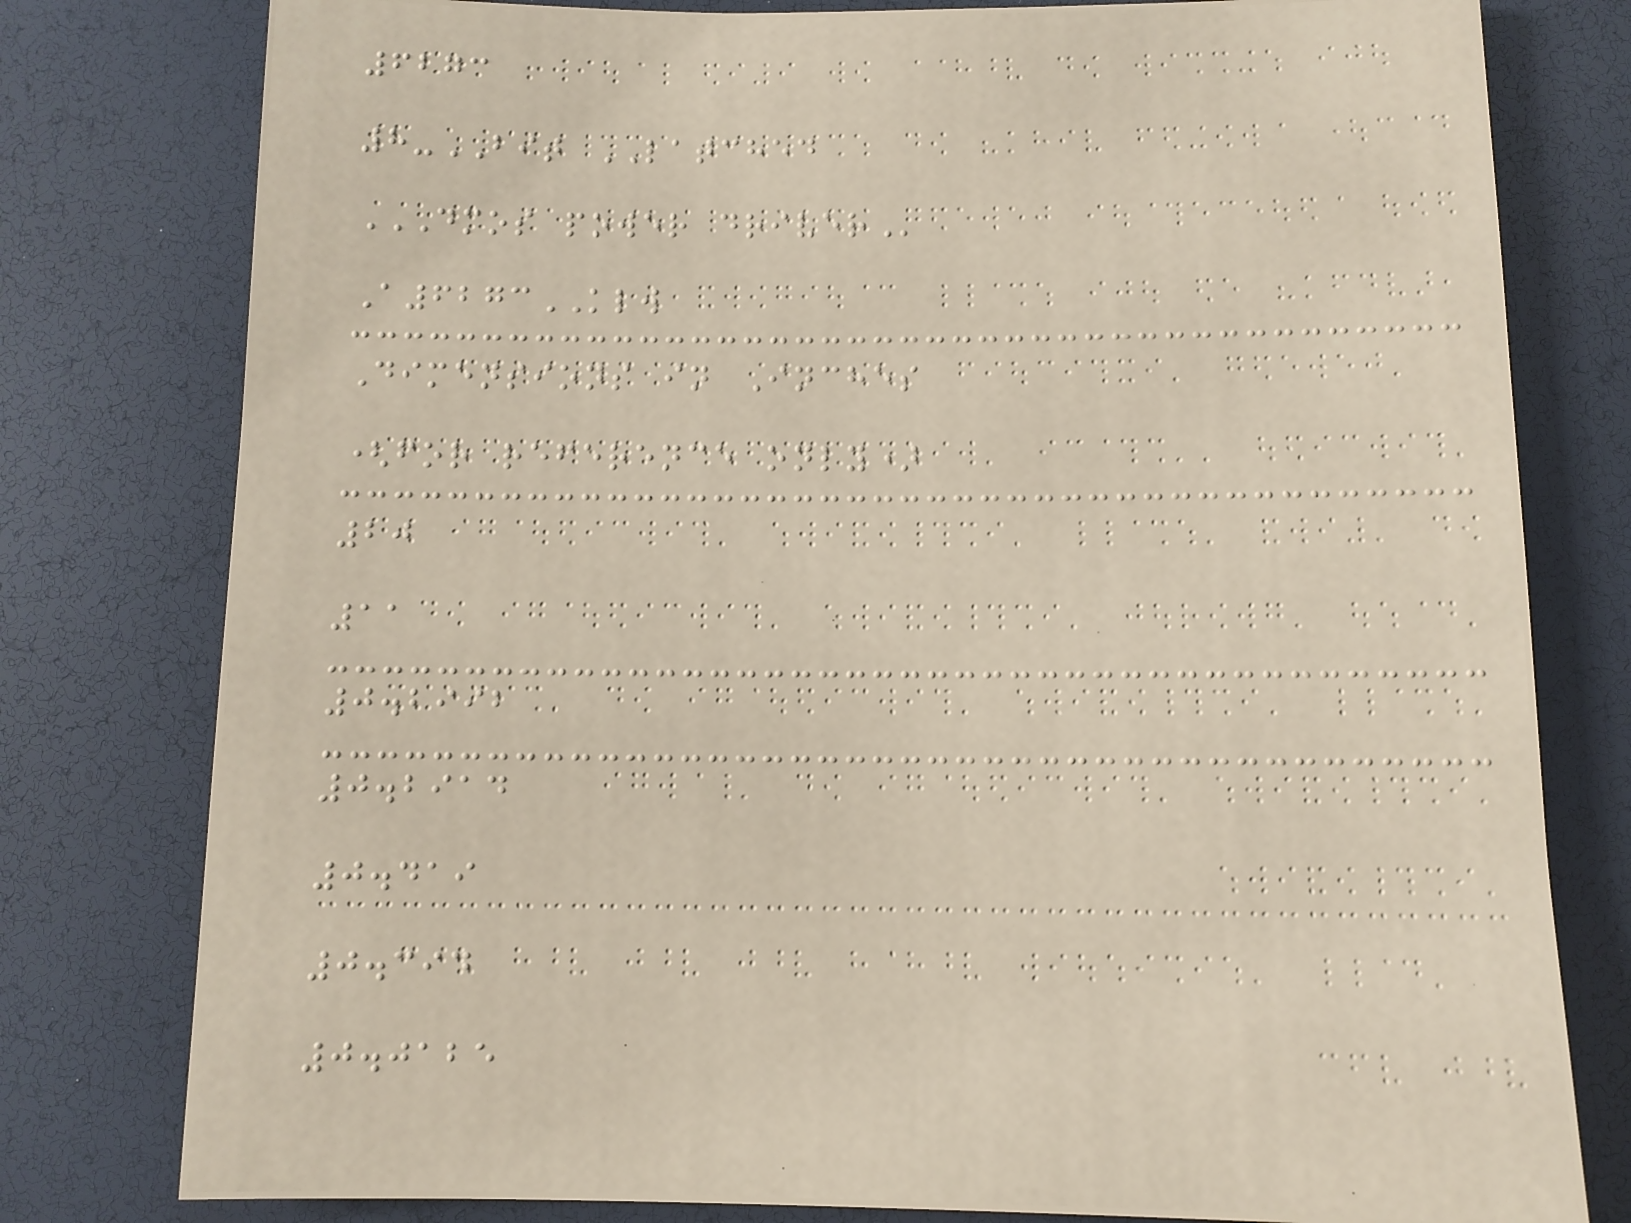6273
8-BIT LATCHED
DMOS POWER DRIVER
A6273KLW
Dimensions in Inches
(for reference only)
20
11
0.2992
0.2914
0.419
0.394
0.0125
